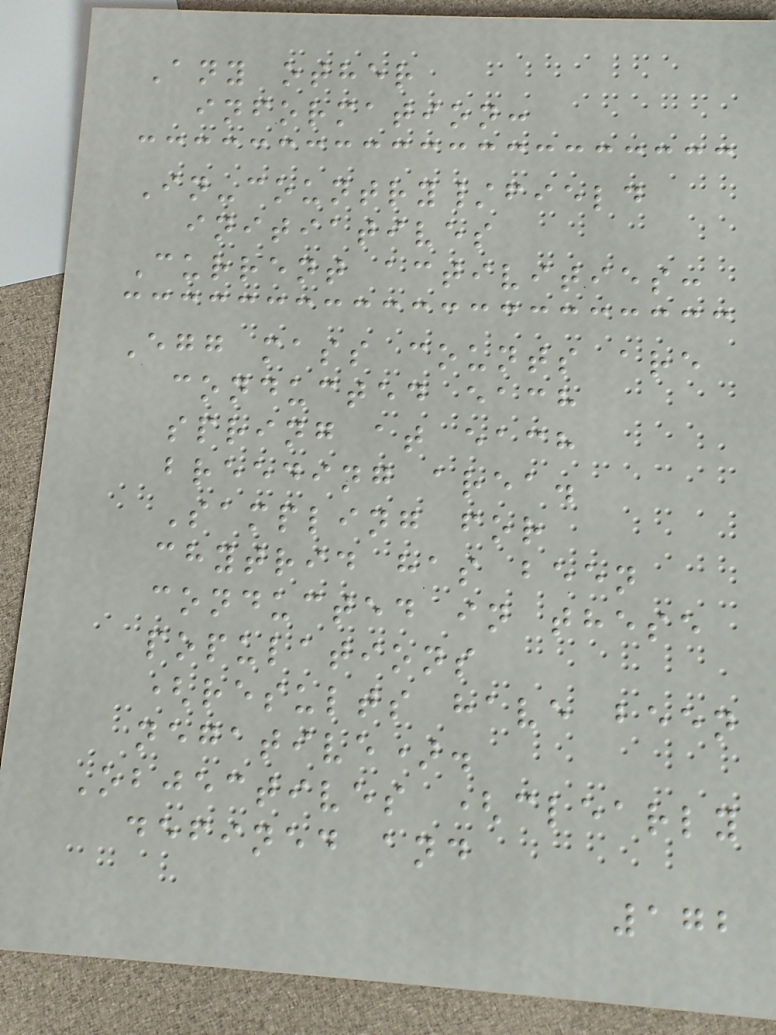Any other
information:
In-country/field
initiatives
Current activities:
Egg mass counts are
conducted each
spring at each
breeding area.
Sampling for
chytrid has been
conducted in these
populations
(results have been
negative).
Objectives (clearly
defined and
172
